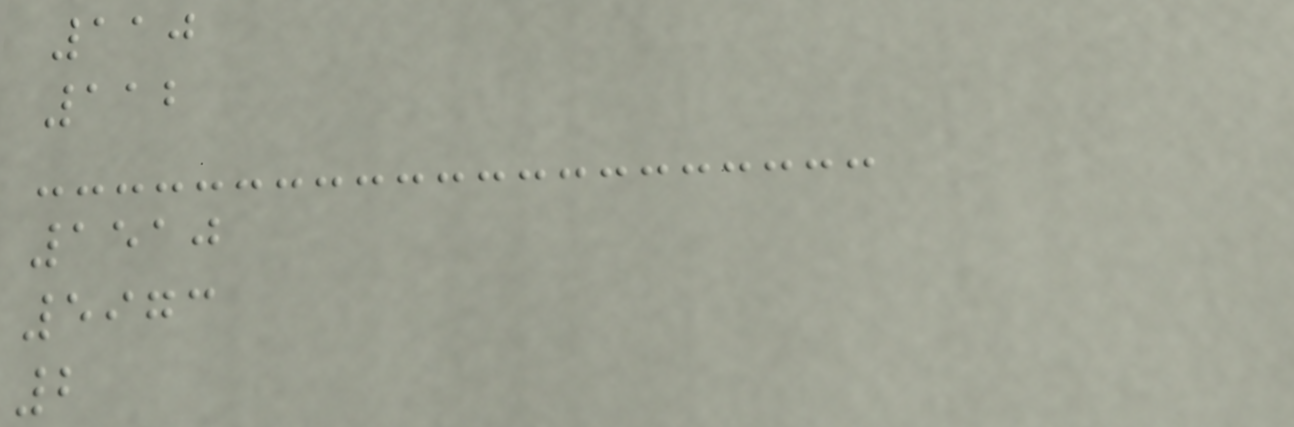110
112
1510
5973
2
